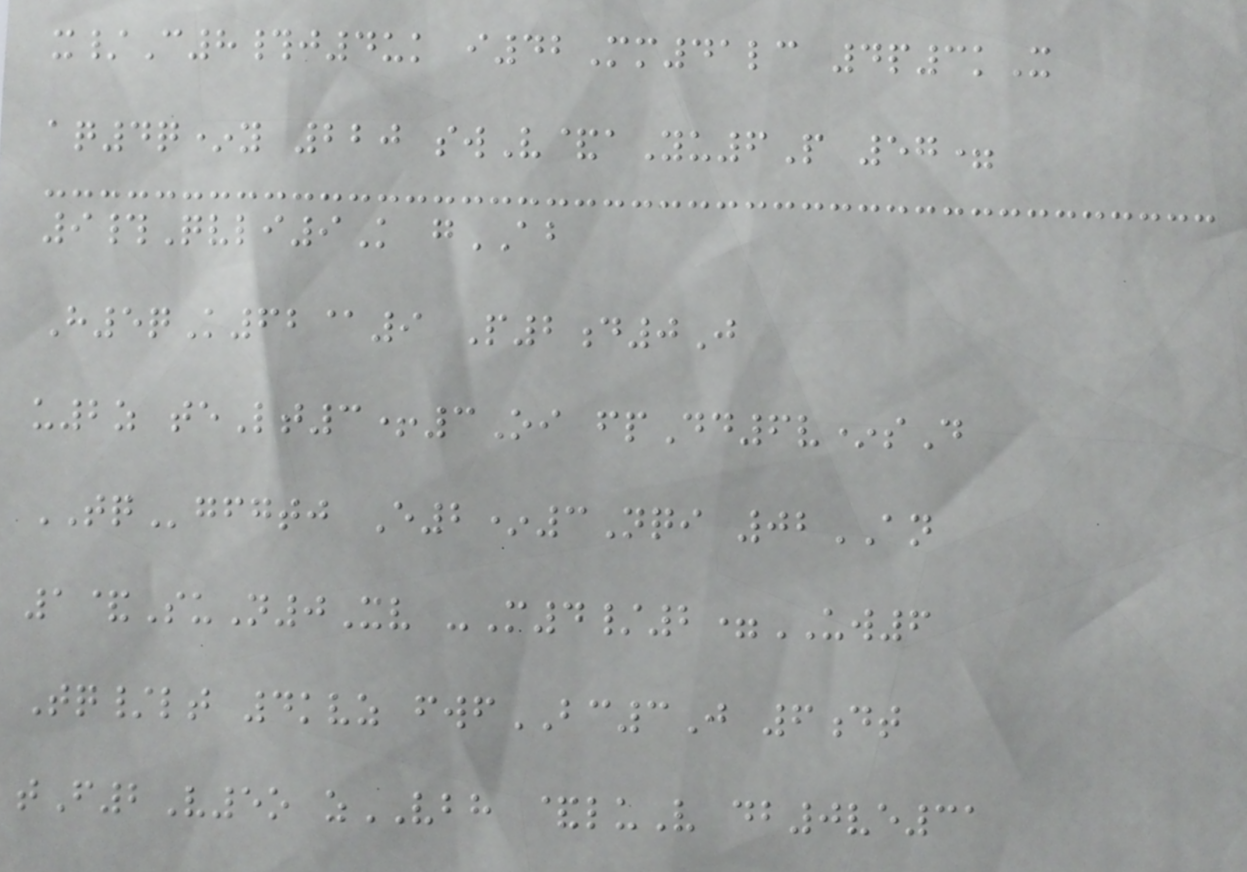x/C8#j4uk i42Mm41lc 4p3kX
aq4q*y 220 swV&aYu6P 57=
9#Qvli9K gAB
H5qK62@9 P2d0J
u2z teLt3+3Oi fpDd6v*sD
TQgfgtj E2*3Nqi 02AN
1&SuN0Xv -M4/2=UW6
Tq/lt 4kvz fwfBC3J 6dt
tF2V5o zVBH &luV db0ve31
